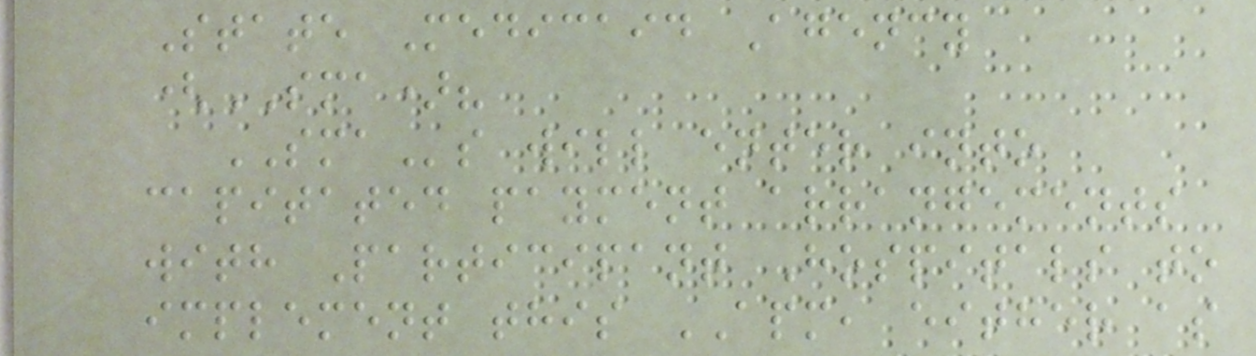State Medicaid Agency
(SMA)?
SMAs will enter into
capitated payment arrangements
with Participant Hospitals to
implement this APM, either as
